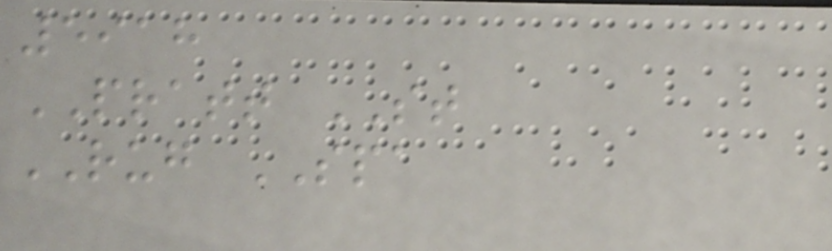5918
PRATT ST
RUG SPA
